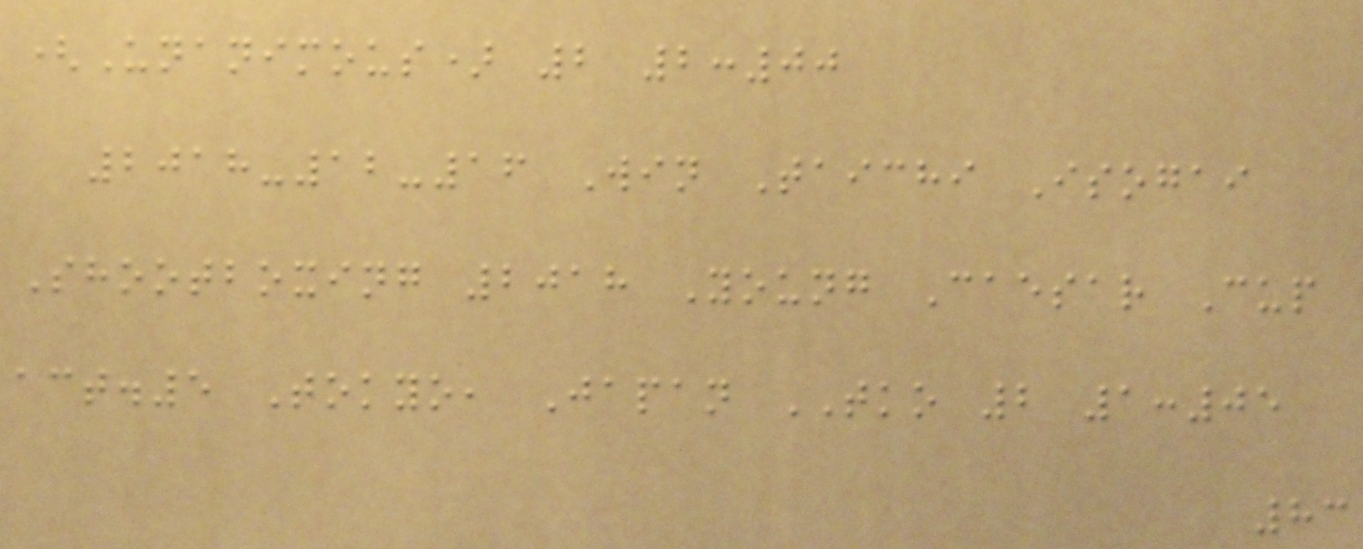(Unanimous) 2 2:00
2018-12-16 Win Taichi Isogai
Shootboxing 2018 Young Caesar Cup
act.5 Tokyo, Japan TKO 2 1:05
83
